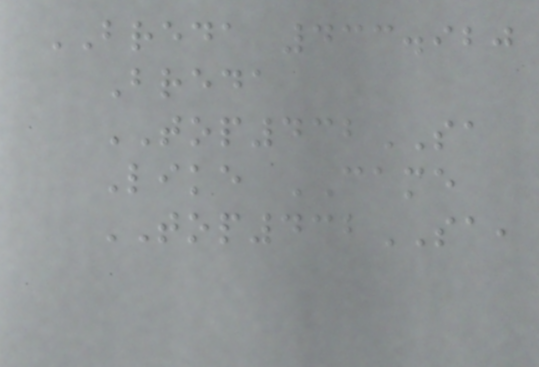BREDA 433.920
Breda
TOP432SA
Like CAME
TOP432SA,
